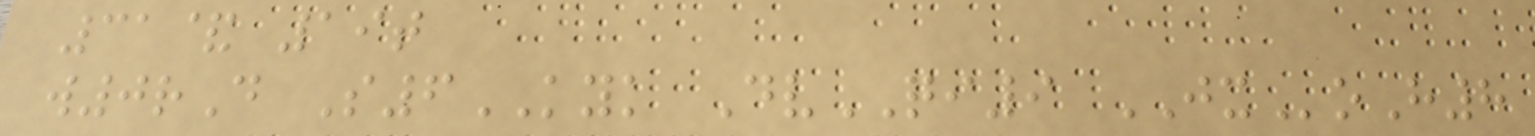31& 19t
w0rD S6KYK DvQI9 JXoH8
